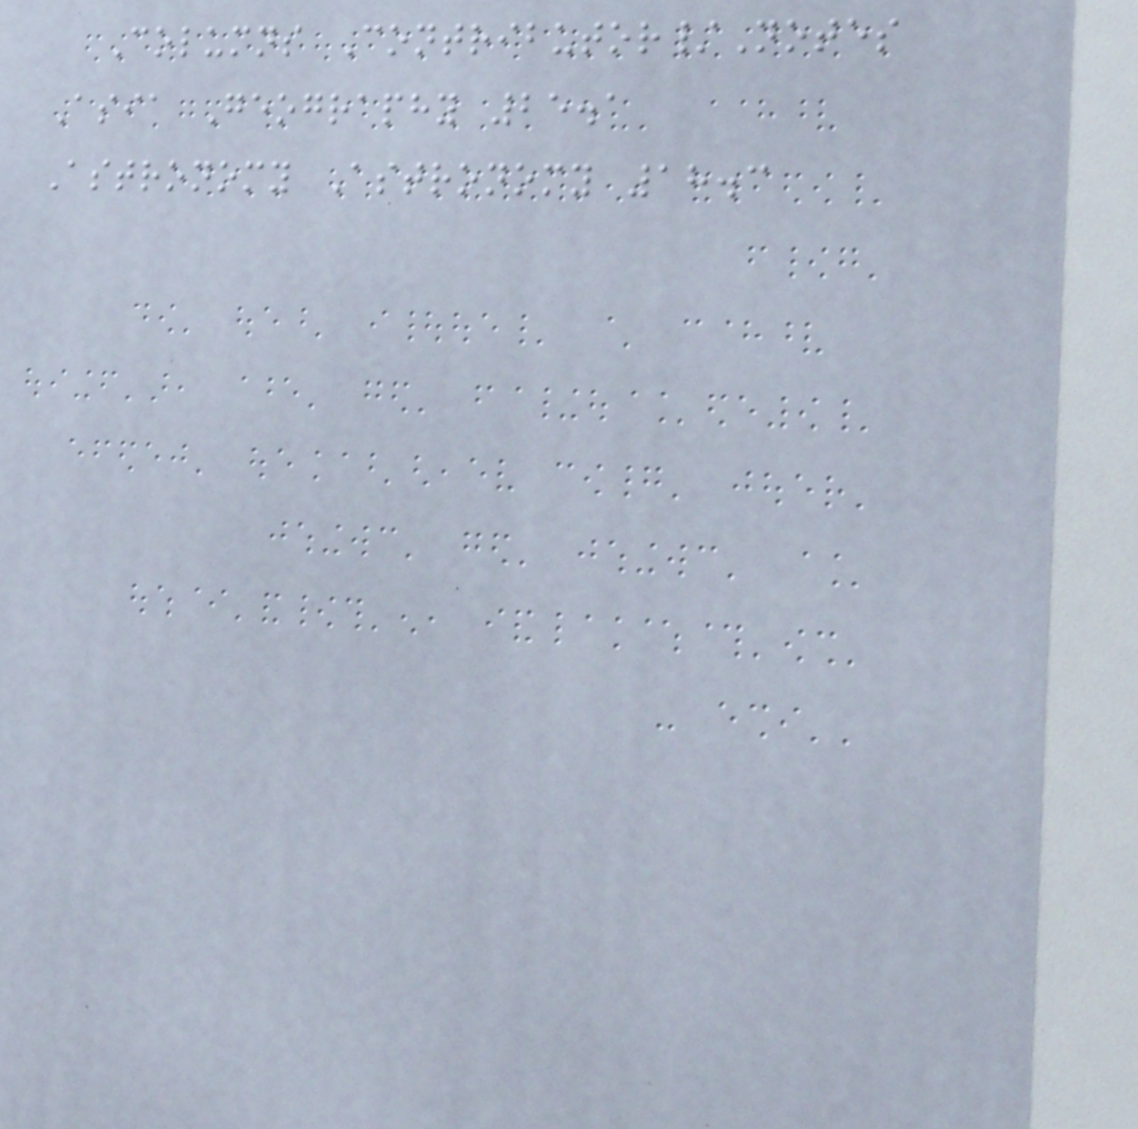Columns Contributor/Notes
Asia Geography 25.1
Astronomy Astronomy 18.3
